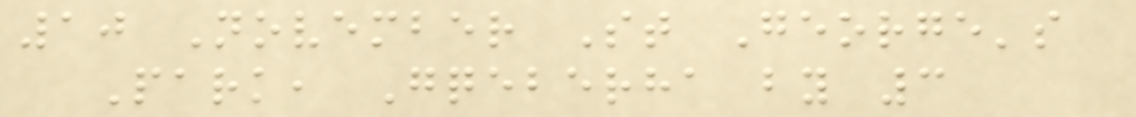10 November St George's
Park, Gqeberha by 3
